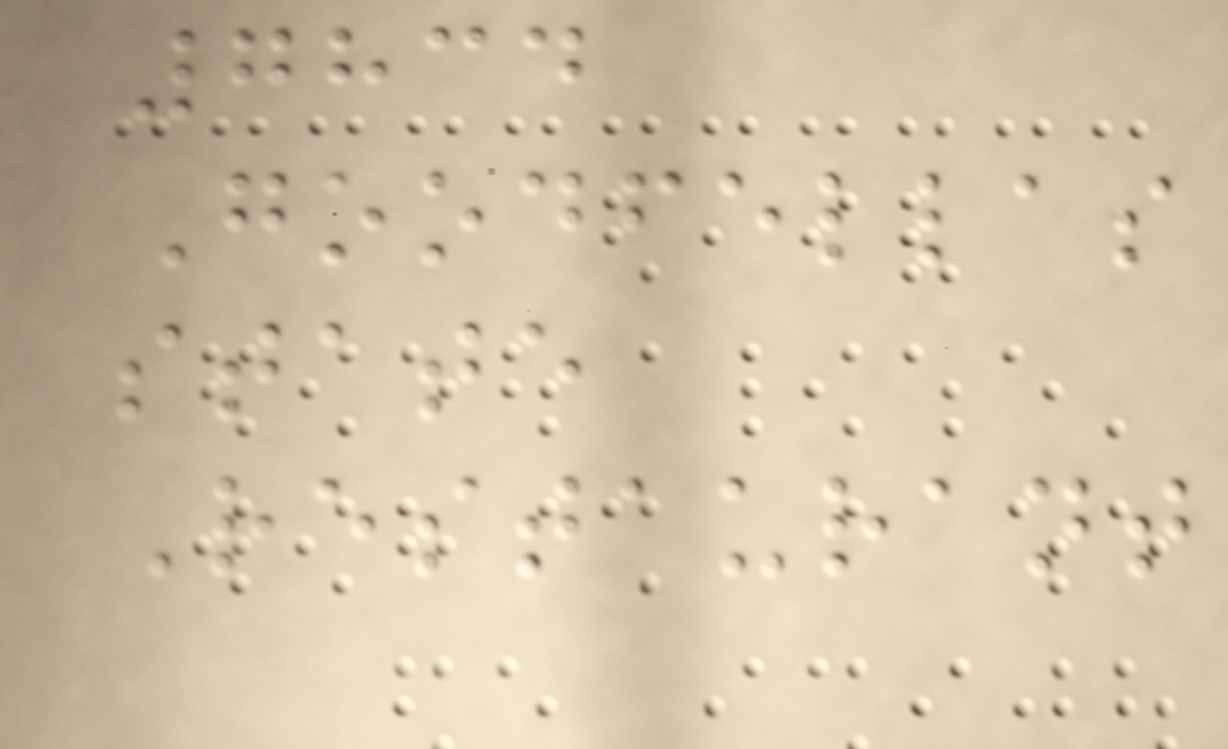7834
Goodfellas
state
Restaurant
